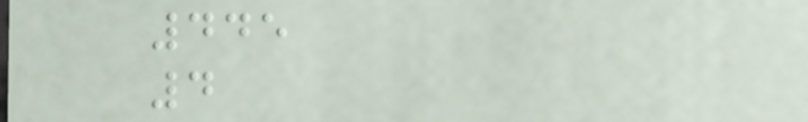445
4
